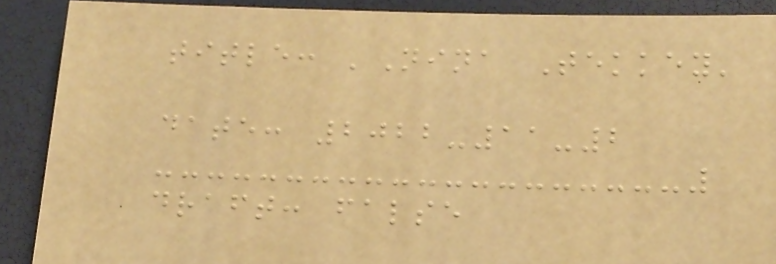title: 'Nina Tekkey'
date: 2022-11-2
draft: false
